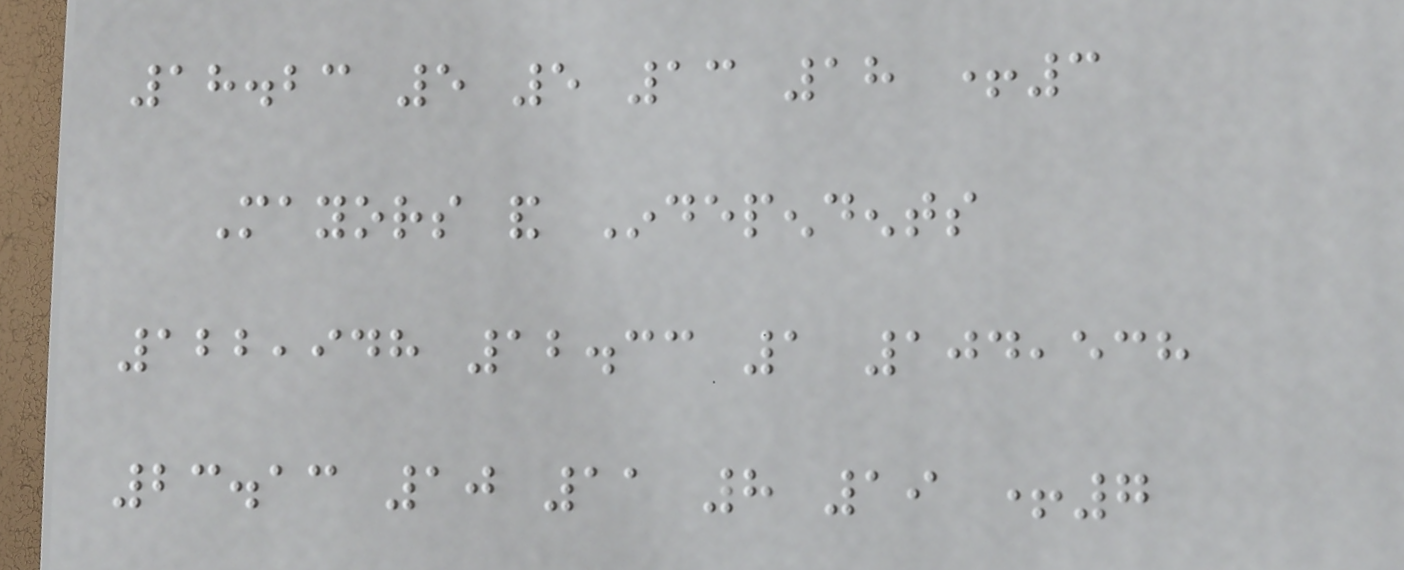18.23 5 5 13 18 +3
Mayors and Independents
122,948 12.33 1 104,538
23.13 10 11 8 19 +7
